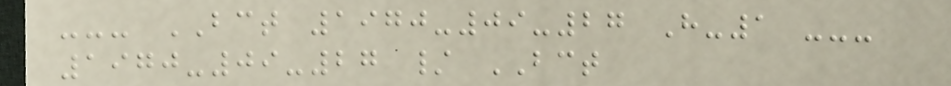--- BCT 1970-09-27 H-1 ---
1970-09-27 / BCT
